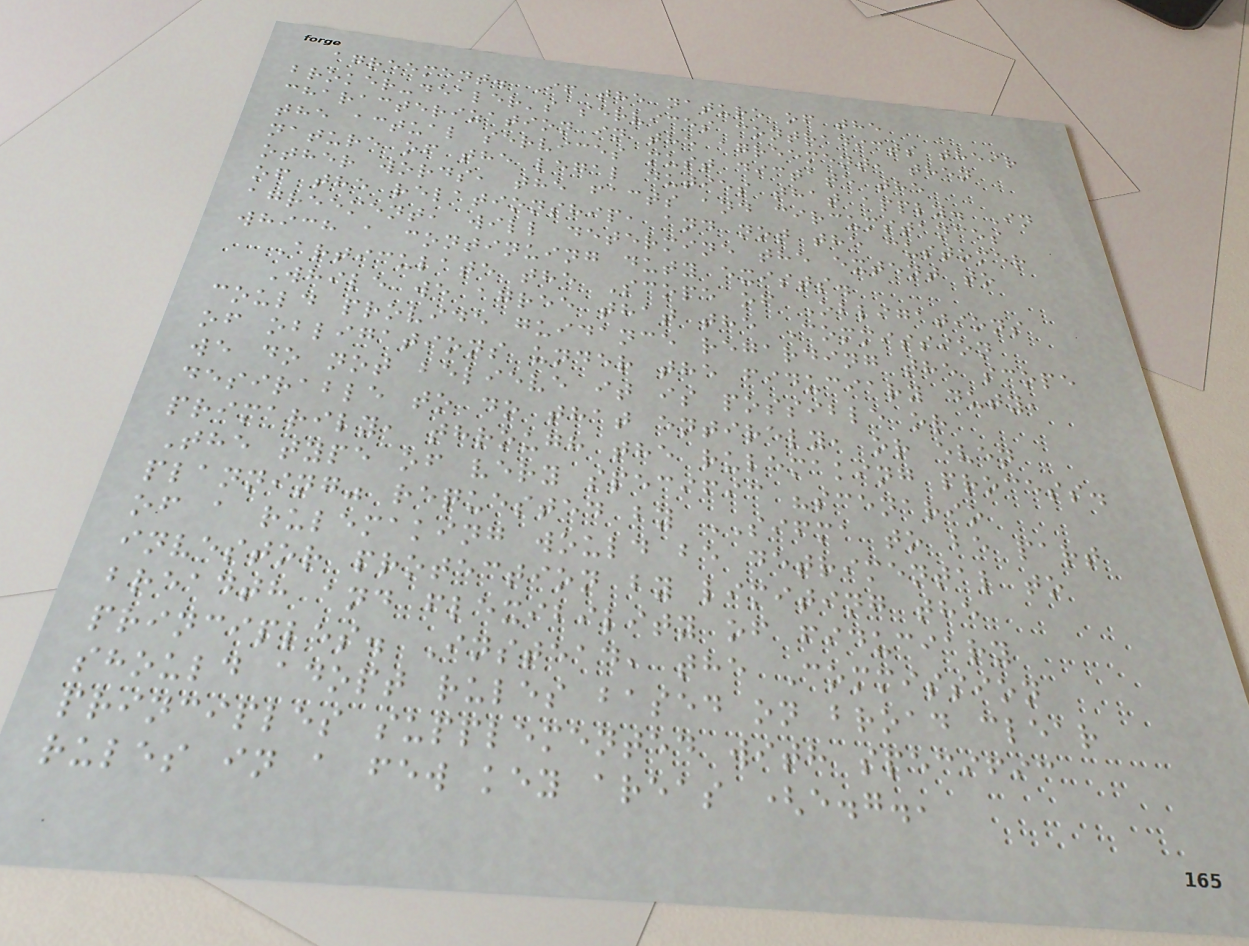agreement. If the nature of the
broker-dealer's services contradicts their
characterization in the agreement, then
the actual services must dictate the
nature of the legal duties that apply. In
other words, the facts and circumstances
of the relationship, and not the customer
agreement, will determine the extent to
which a continuing duty exists.
Articulate the Scope of Obligations
While we agree that the Commission
could provide guidance regarding the scope
of obligations under the fiduciary duty,
we do not believe it is possible or
desirable to do that entirely, or even
primarily, through the rulemaking process.
The type of very specific "scenario
planning" requested by SIFMA to be part
of a rulemaking would be detrimental to
investor protection by limiting the
breadth and flexibility of fiduciary
principles. Instead, the Commission
should adopt rules based on broad clear
principles supplemented with specific
rules in a few key areas (e.g.,
